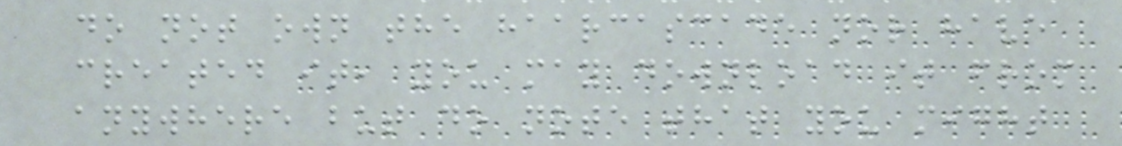do not own the haarcascade nor have
created it, you may download it from
anywhere but do note that you might
